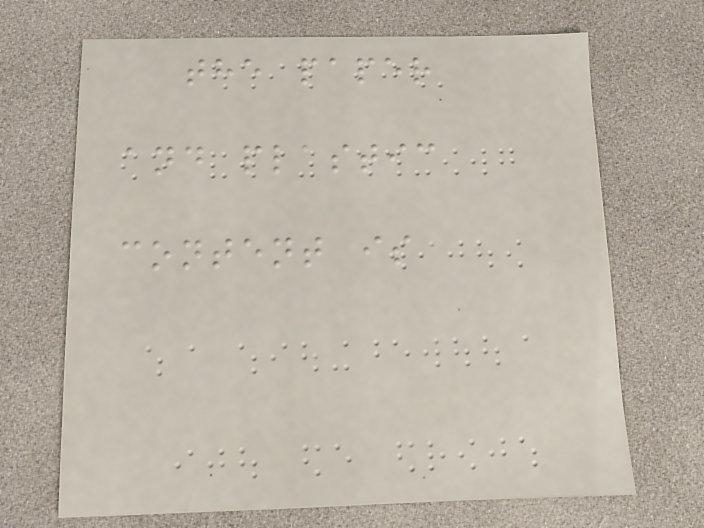the paper
and plastic
content is
